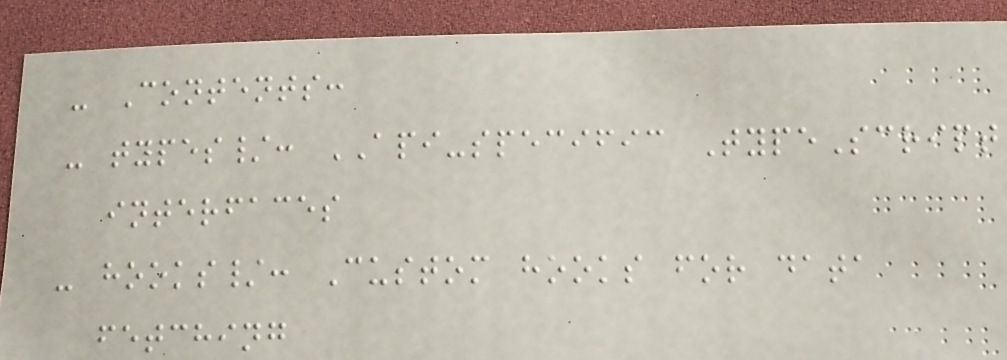- Contents:
- types/: API-specific TypeScript
interfaces
- hooks/: Custom hooks for data
fetching
